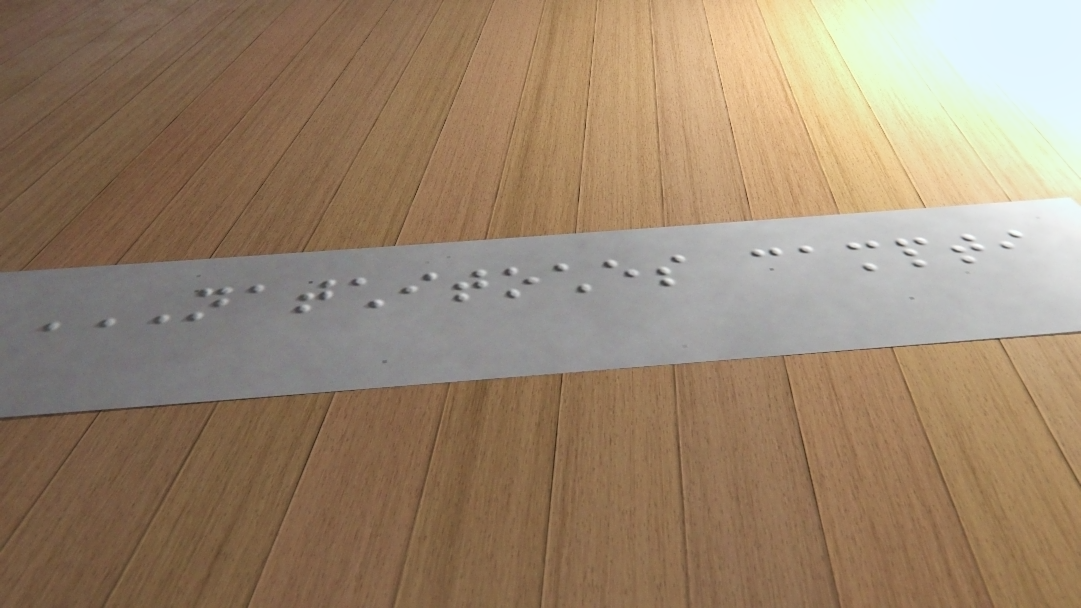NATCHITOCHES CAMPTI
